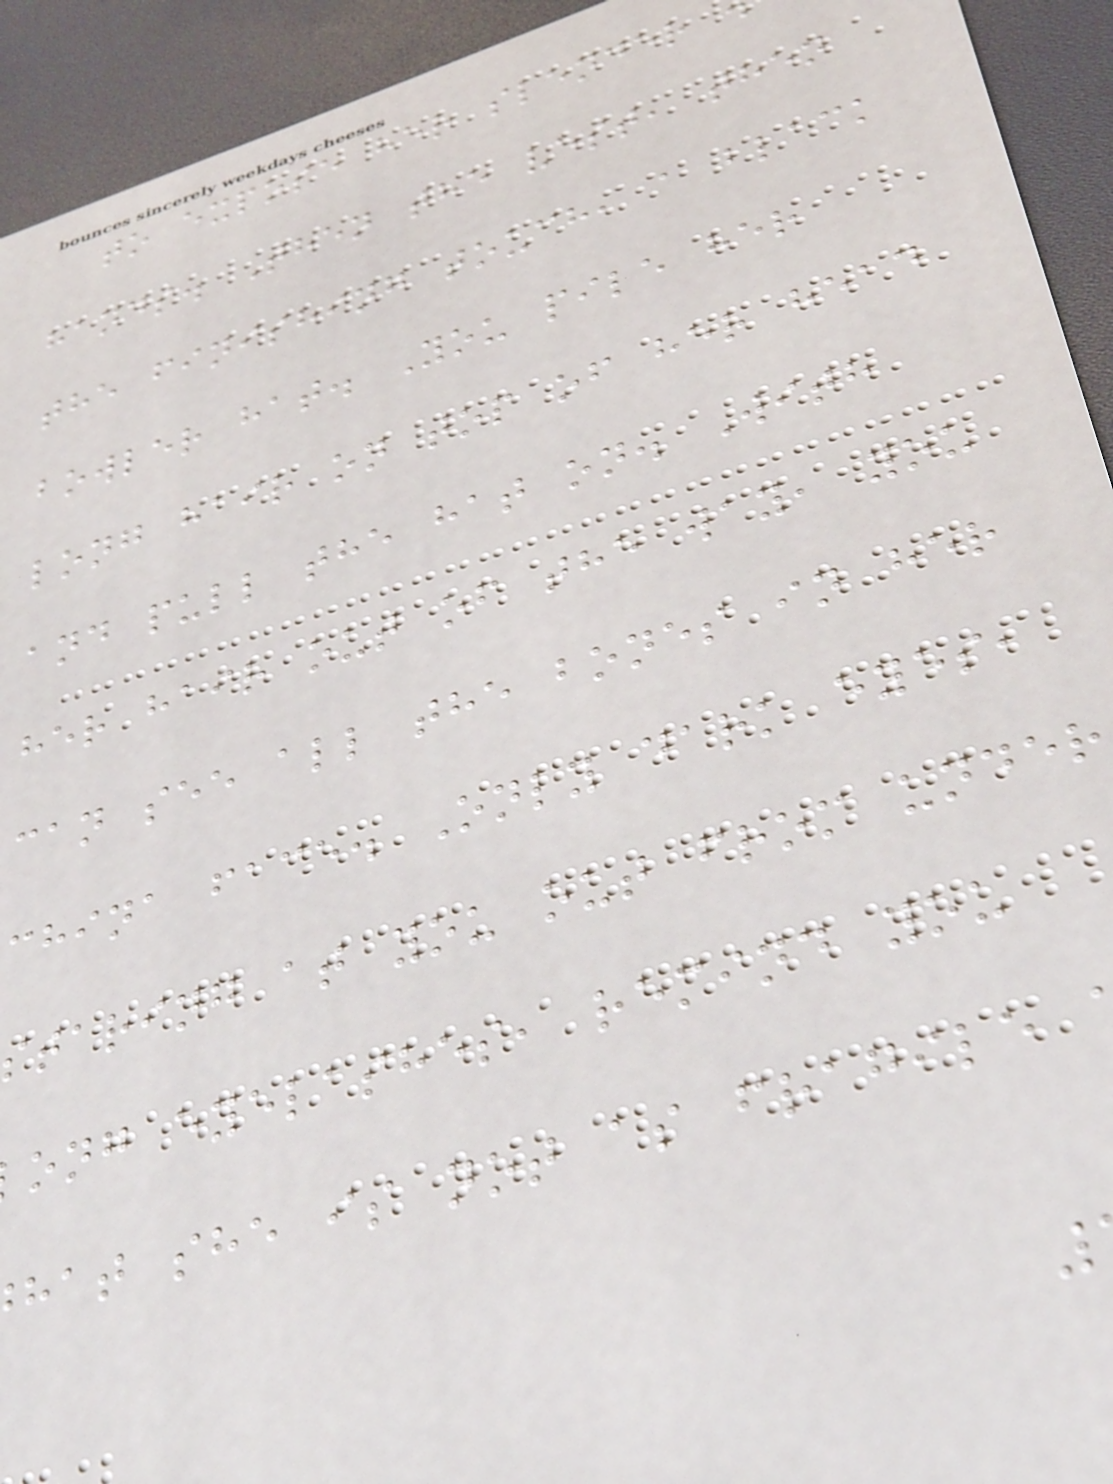to expose her slender
hands. Then the vest, then
the finishing touch, a black
bowler hat. You pile her
long hair on top of her head
and pull the hat on. With
her hair out of the way, you
can see all the bones in her
china face. Only dark eyes,
taring at you out from under
ong eyelashes, remind you
hat she is not as fragile
